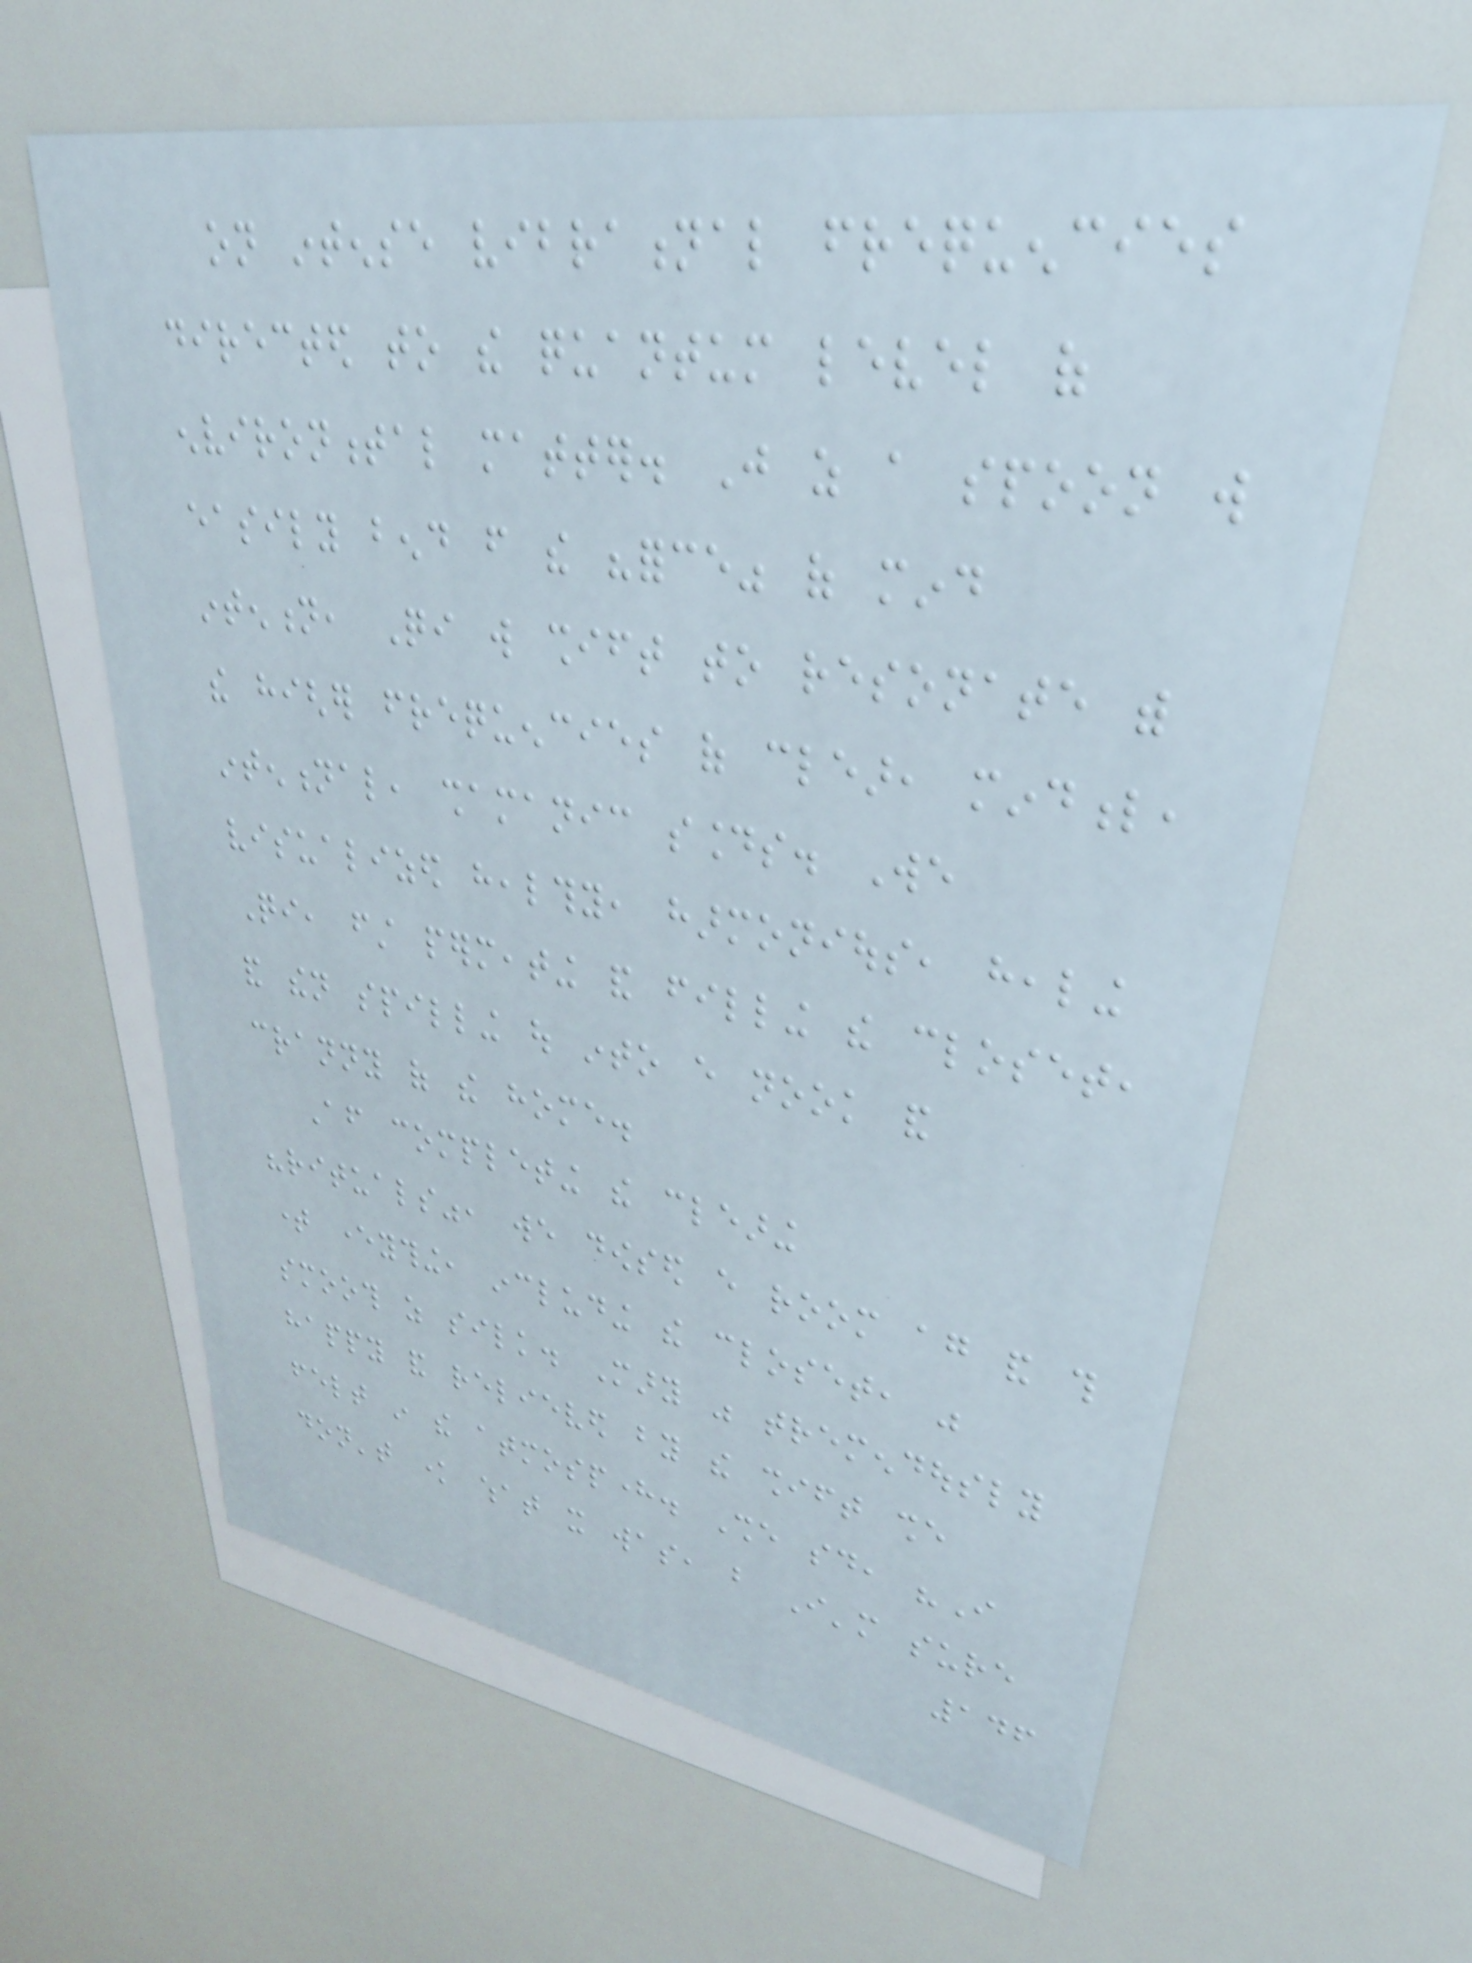on intense vibrational frequencies
directed to the quantum level of
environmental matter. Just as a spoon will
easily bend from the "force" of mind
intention, Qi will shift to resonate with
the higher frequencies of clear, mindful,
intentional, shamanic sounds. We
visualized healthy, harmonious, healing
Qi, first permeating and filling the closet,
and then spilling out into every nook and
cranny of the home.
After completing the clearing
"rituals", we dowsed every room again and this
time everything, including the closet, was
smooth as silk. Mary was tremendously
happy and relieved by the shift she
felt in the atmosphere. She said, "I
don't know what it was, but I'm sure
146
